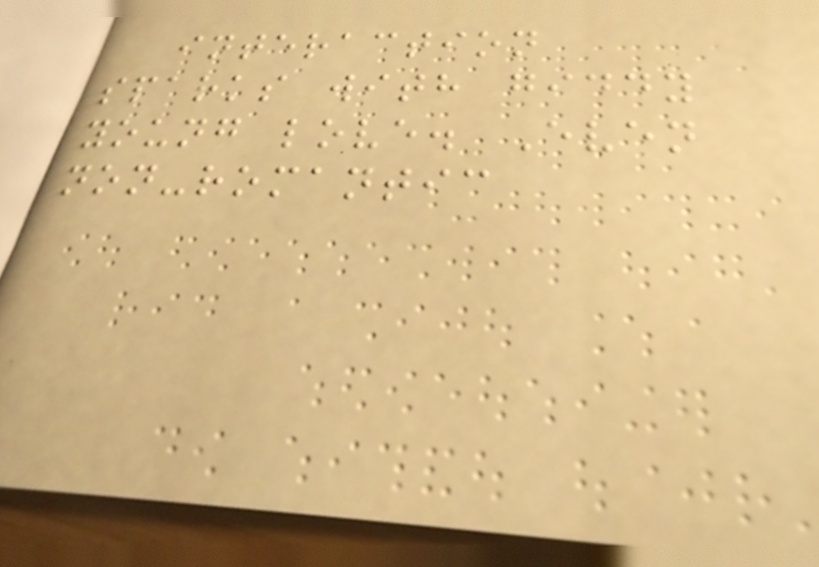interaction
sparks with giddy
young love. Even
non-romantic
